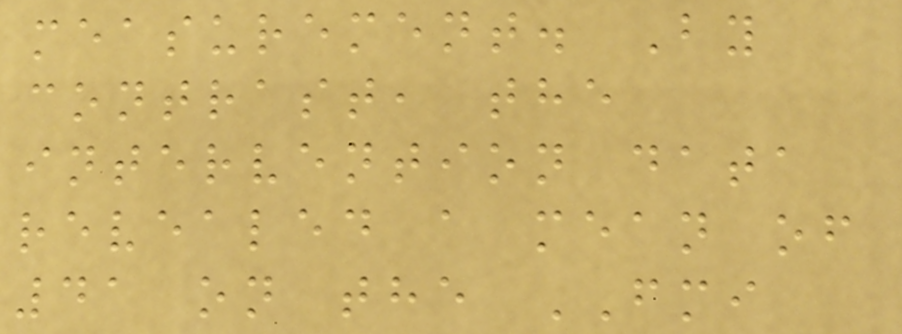measurement. By
contrast, the
intervention data
revealed a mean of
41 on the FMI
